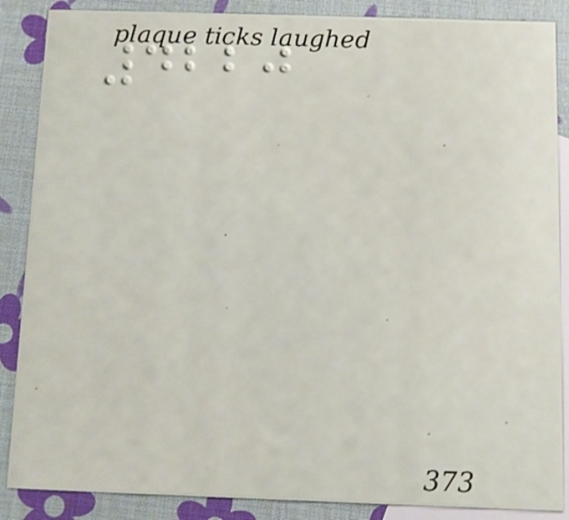4220
